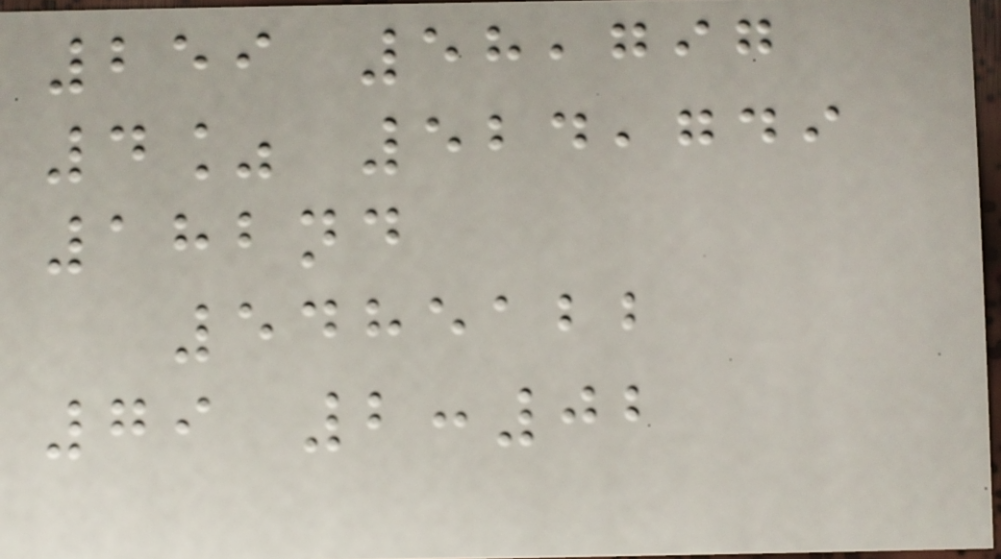259 58,797
4% 524,749
182nd
5485122
79 2:02
